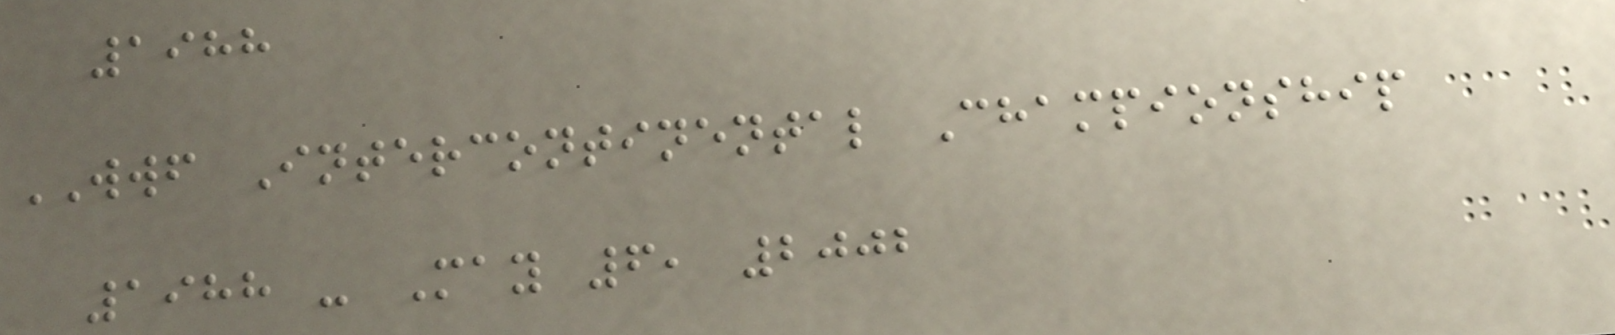1988
WWF Intercontinental Championship
1988 - May 6, 2002
